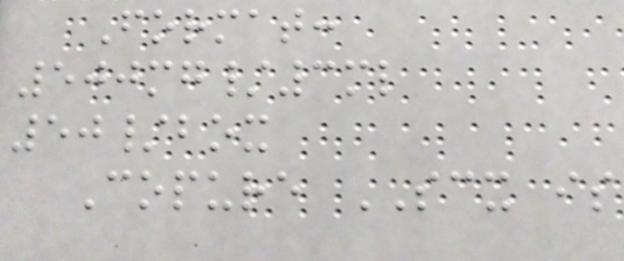Format:
500mg/3ml
50/box
Copure SCX is
